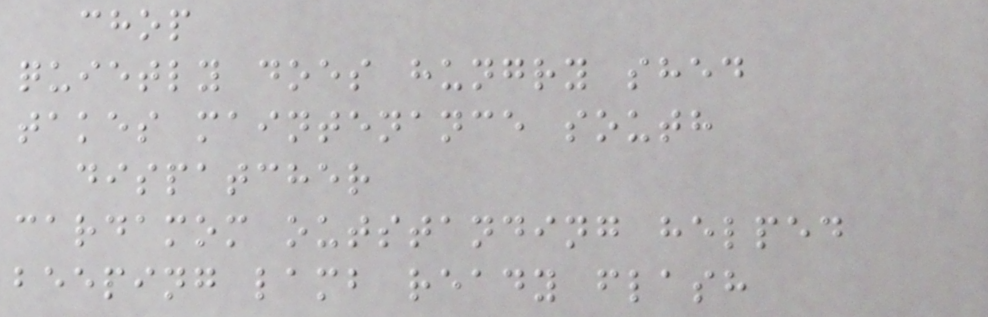chop
quietly does hungry shed
takes maintenance south
dispatcher
cardamom outstanding helped
beeping lamb ready flash
